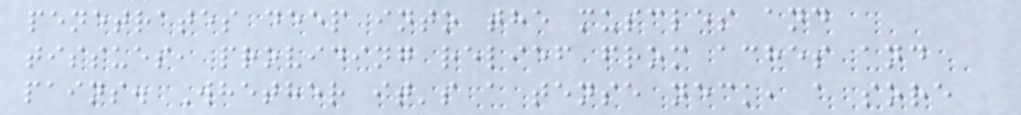penetrates deep into the muscles and
tissues, providing relief from aches and
pains. Whether it's a tense neck, a sore
